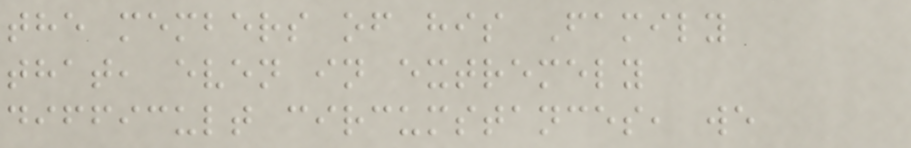the members of his Family
that, even in extremely
difficult circumstances, we
